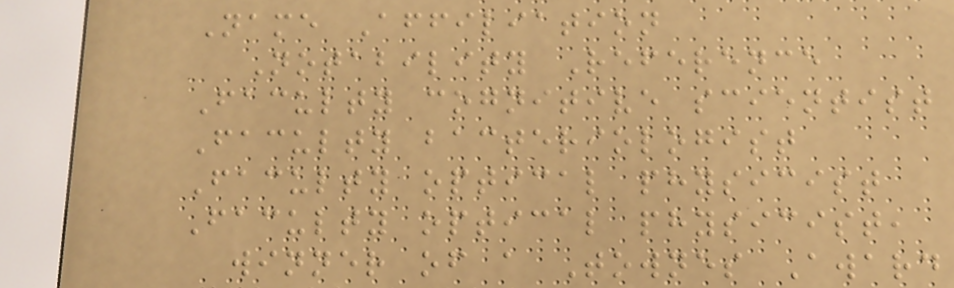Name Affiliation
Notability Reference
Faculty cognitive scientist
Faculty bacteriologist
Faculty optical physicist
Faculty optical physicist,
winner of a Townes Award
